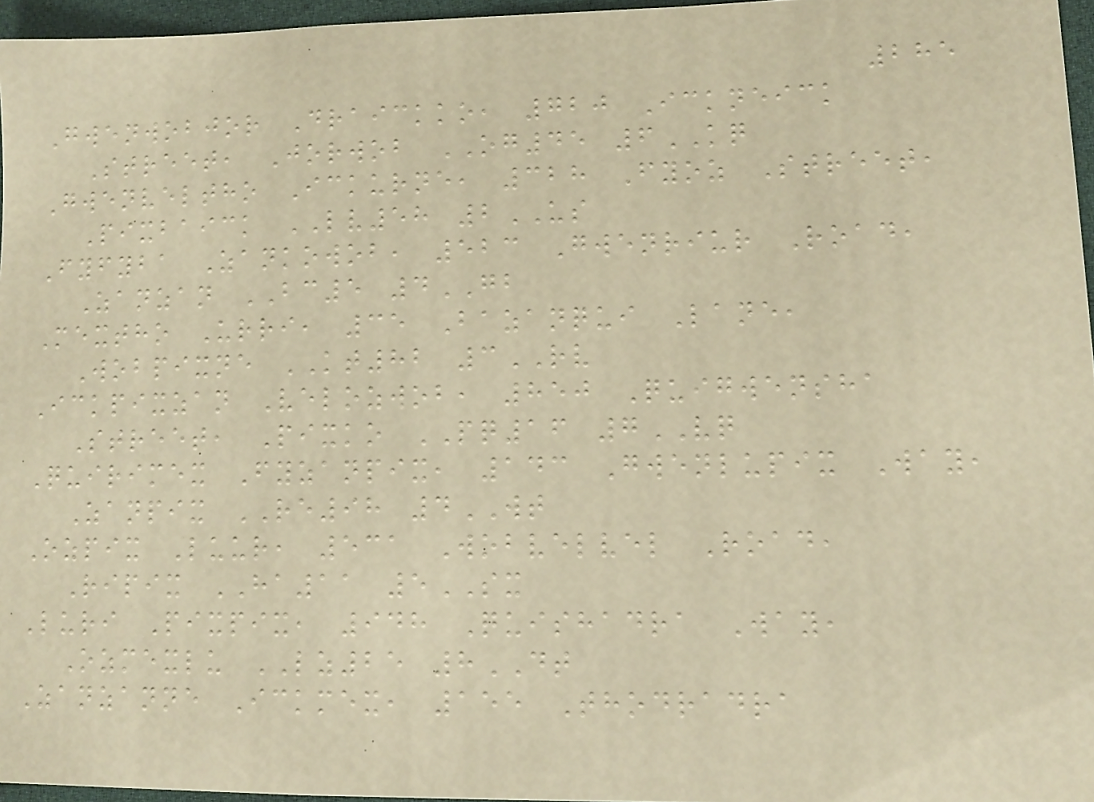285
Gwenwobjor Draickko, 720 Ickneick
Street, Jorwob OG45 6KQ
Gwenveltho Ickurne, 328 Fyoz Street,
Pixbaick LV58 2US
Fyfyba Zankowob, 523 Gwenriur Road,
Zanzan BC5 4GB
Mextho Urri, 35 Bazanqui Lane,
Wobpixne KT82 3RV
Ickpixzan Velozwob, 850 Quigwensha
Street, Pixko PQ16 7VQ
Quirimex Fyzanpix, 143 Gwenlupix Way,
Zanpix RE98 4WT
Ozpix Luur, 531 Wobvelvel Road,
Ripix HA11 5SX
Luri Pixpix, 948 Quishadra Way,
Ozmexlu LZ25 8DT
Zanzanne Ickmex, 155 Thodradra
